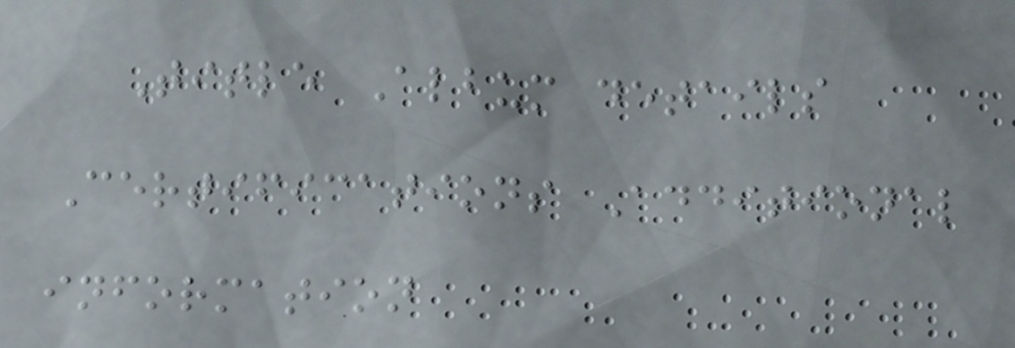Title Album details
Certifications Additional
information
